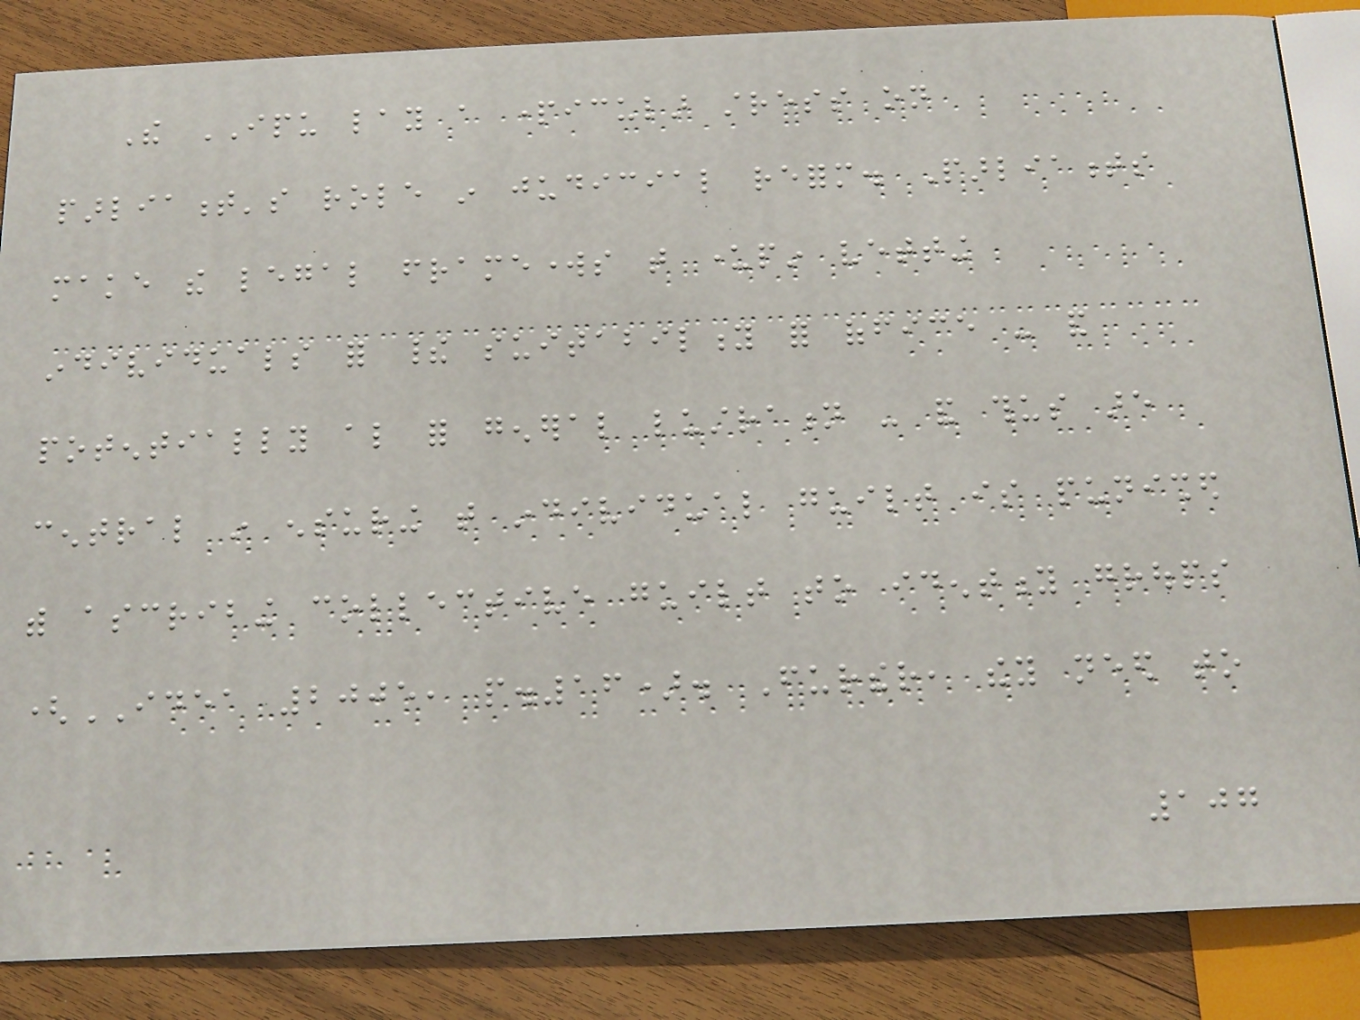The IPU lay a particular stress on
parliament's role in judicial reform. Parliaments
make the legal frameworks that underpin vetting
individuals for their suitability for office - and
potentially also for general lustration - and thus are
central in ensuring that individual guilt is punished
with ascribing collective guilt to identity groups
(IDEA 2005, p.16). Further, they need to
107
